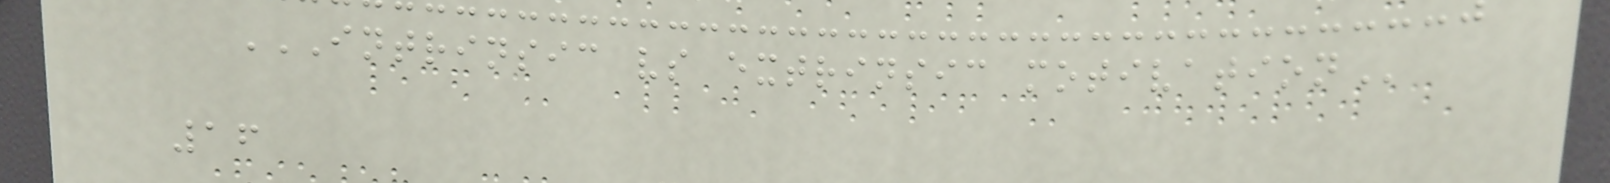INTRINSIC VS EXTRINSIC MOTIVATION
16
